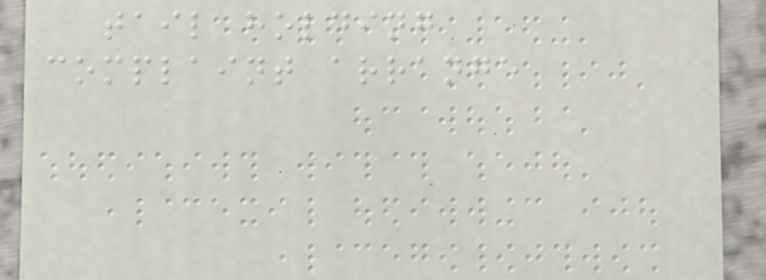tail holding
complaint arrange
